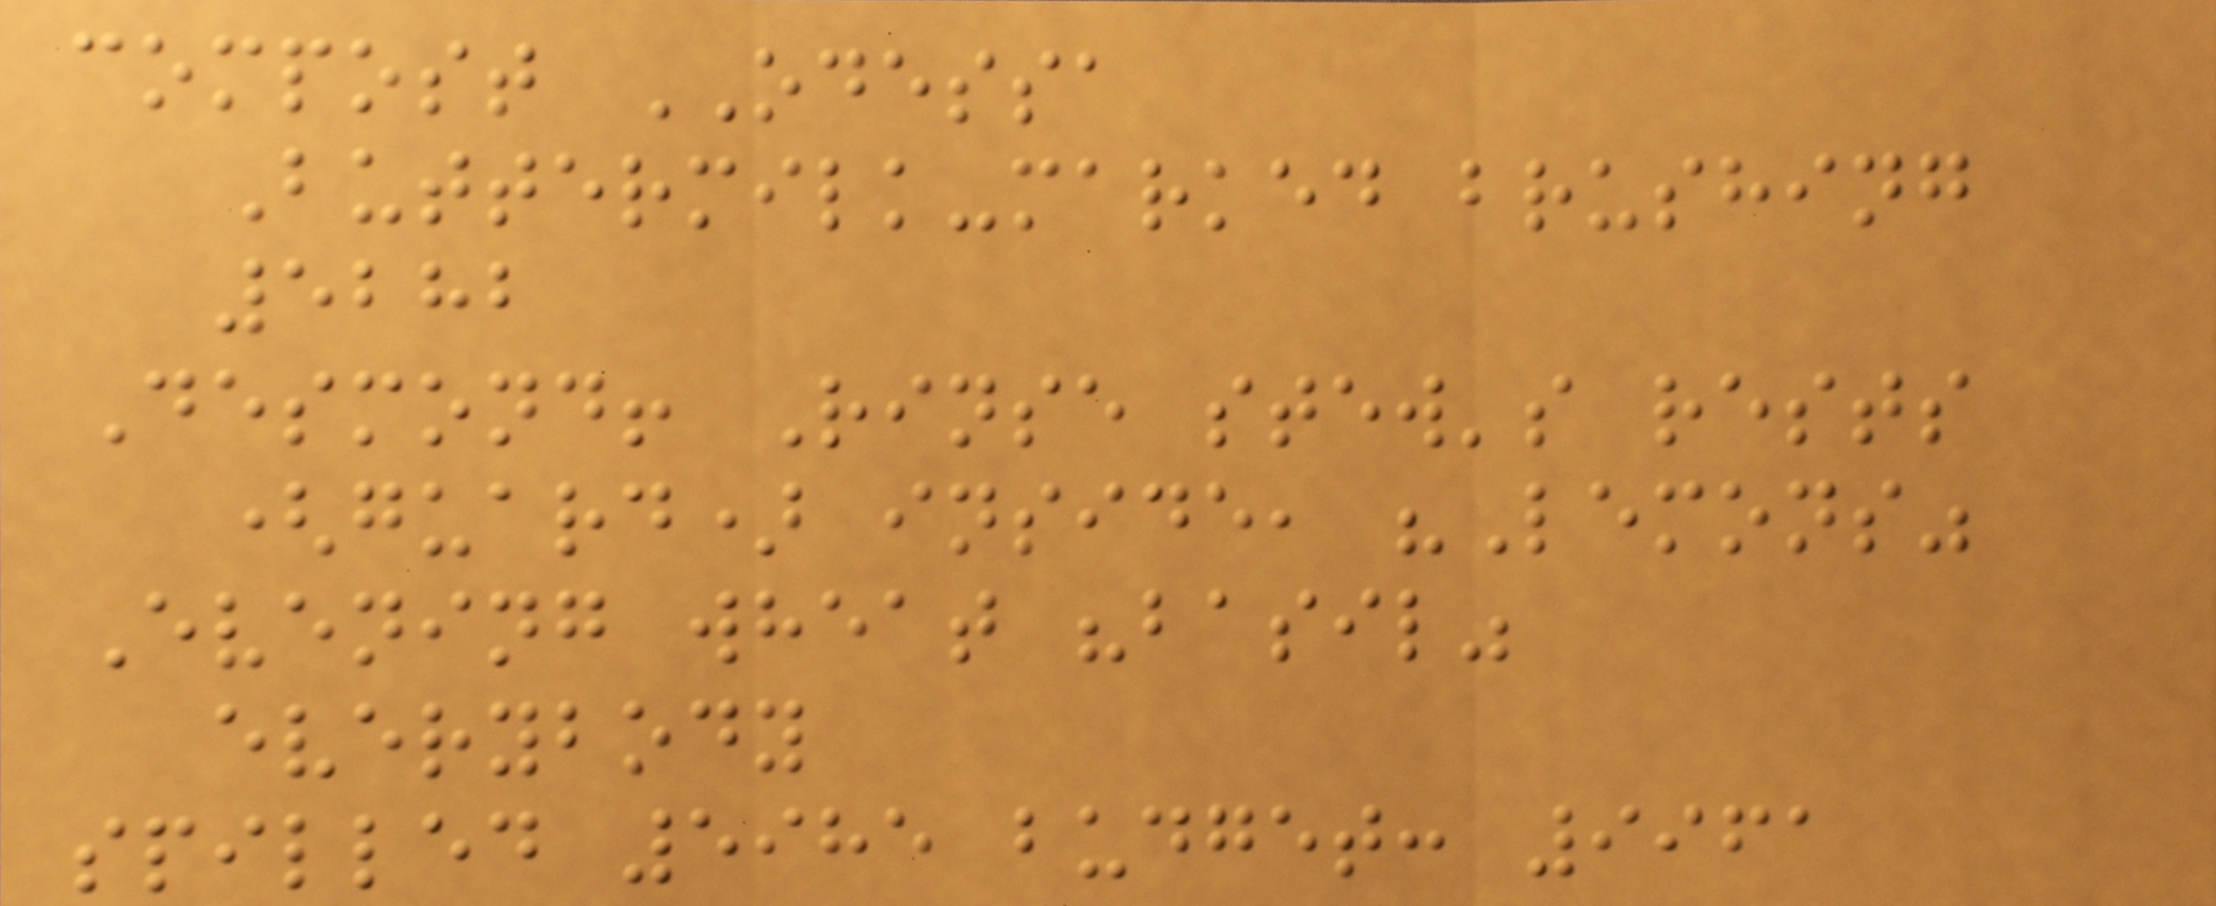compost ODESSA
Buttermilk-marked brushing
5282
Desmond! Rinse stew's rests
(guard) inside, "Lemons"
Evening wheat "basil"
everybody
spilled 5985 budget: 9961
